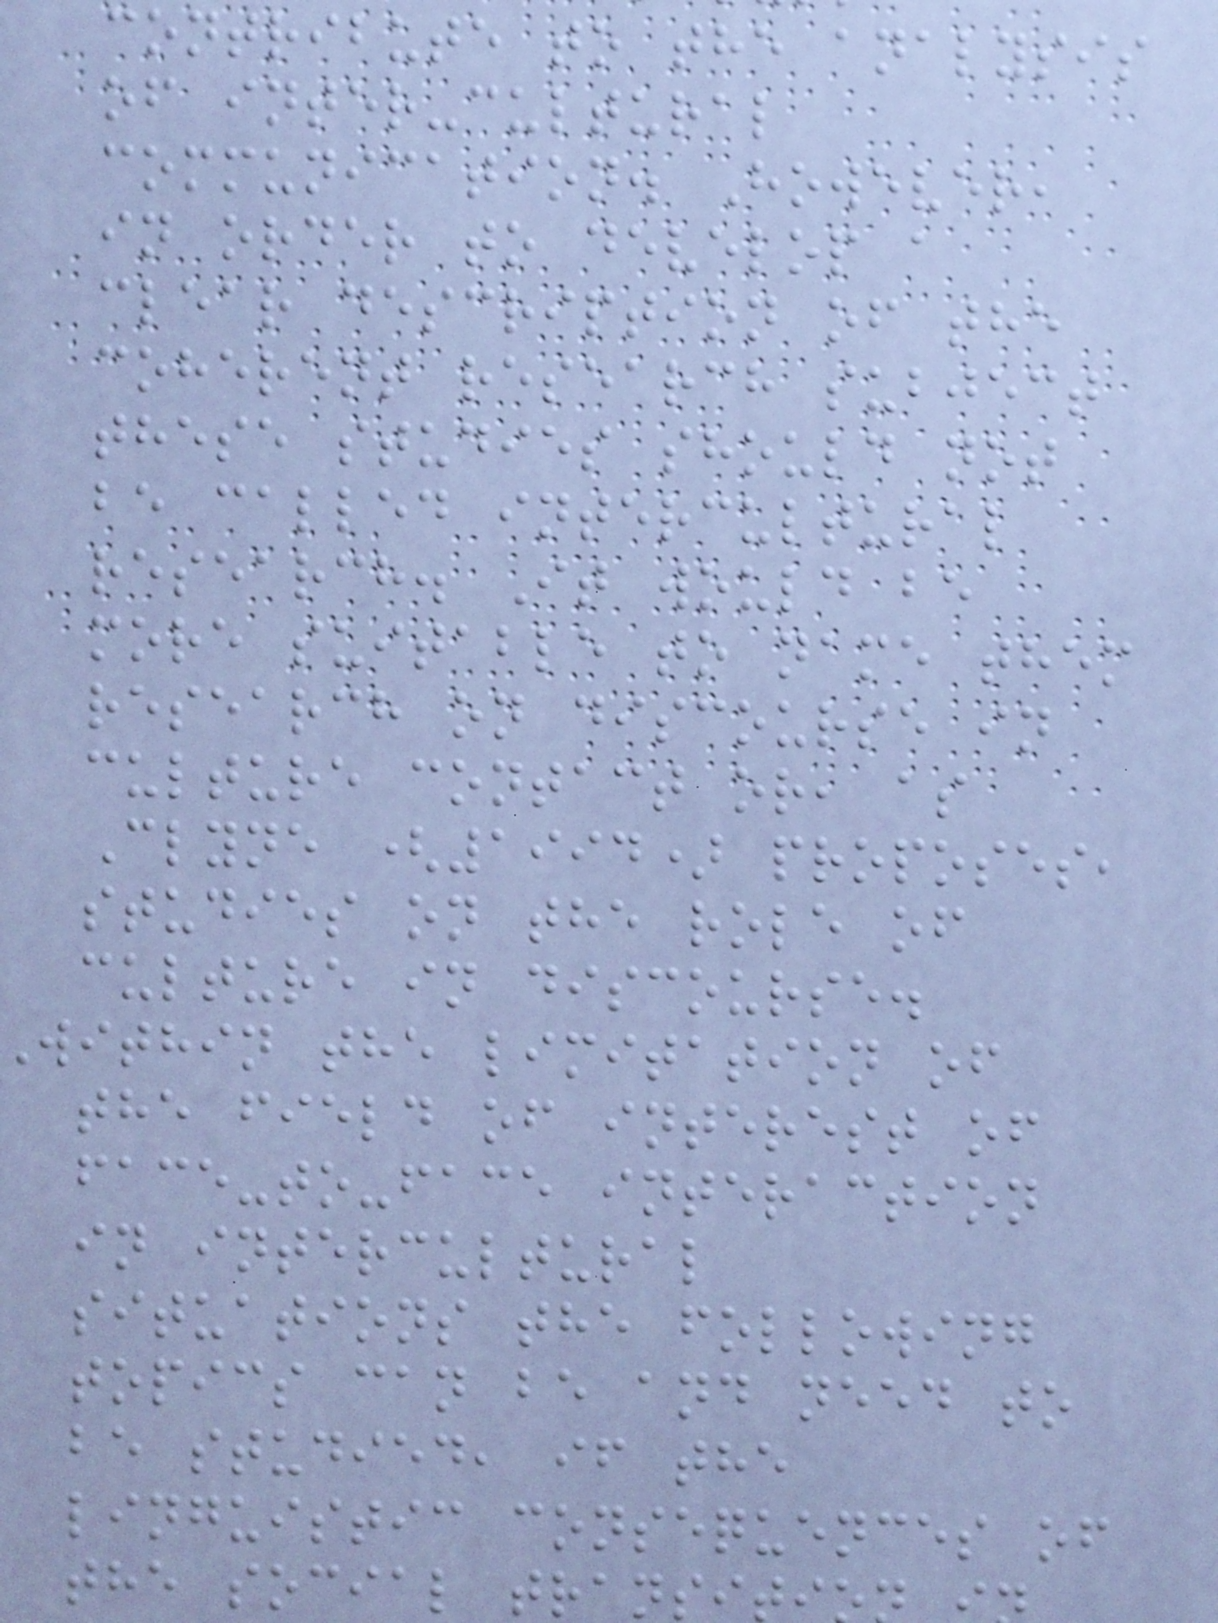contribute to the analysis
of inter-cultural
communication. However,
in order to develop a
clear description of the
coherent research subject
these studies should not
be called intercultural
research. It would be
more suitable to name them
research on discourse in
culture contact or, as
Clyne (1994) proposes,
studies on the role of
culture in discourse.
within the limitation of
the field of interest of
face-to-face interaction
in intercultural
situations the following
topics can be and need to
be studied, if the
linguistic consequences of
the social transi
